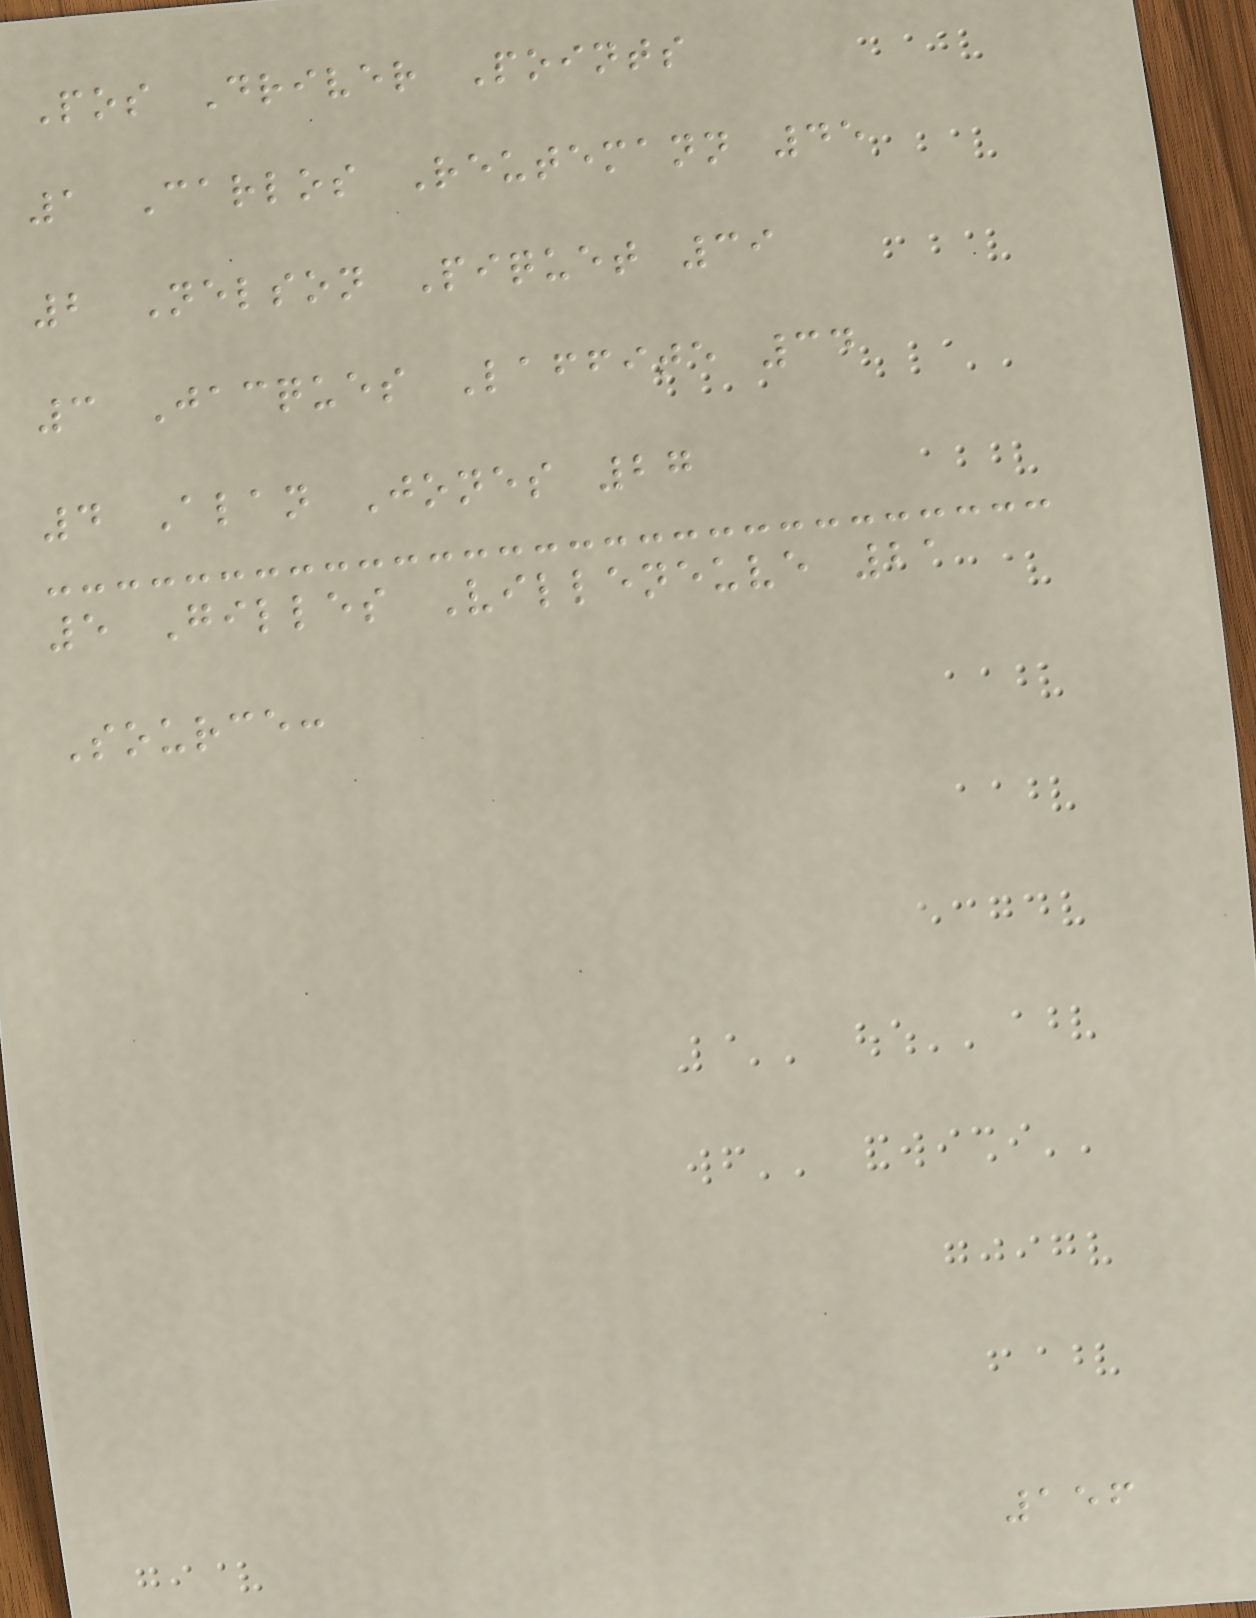Pos Driver Points
1 Carlos Reutemann 45
2 Nelson Piquet 39
3 Jacques Laffite 34
4 Alan Jones 27
5 Gilles Villeneuve 21
Source:
156
